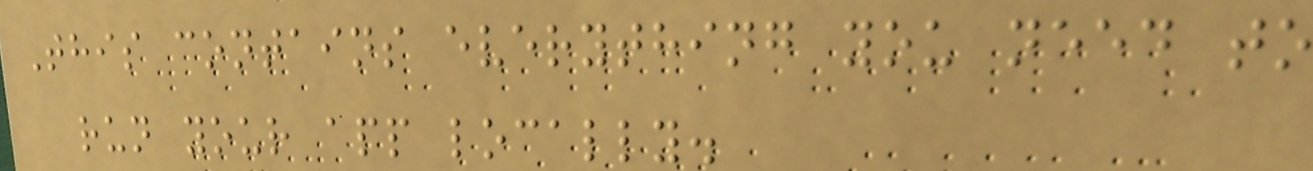This contains everything you need to
run your app locally.
